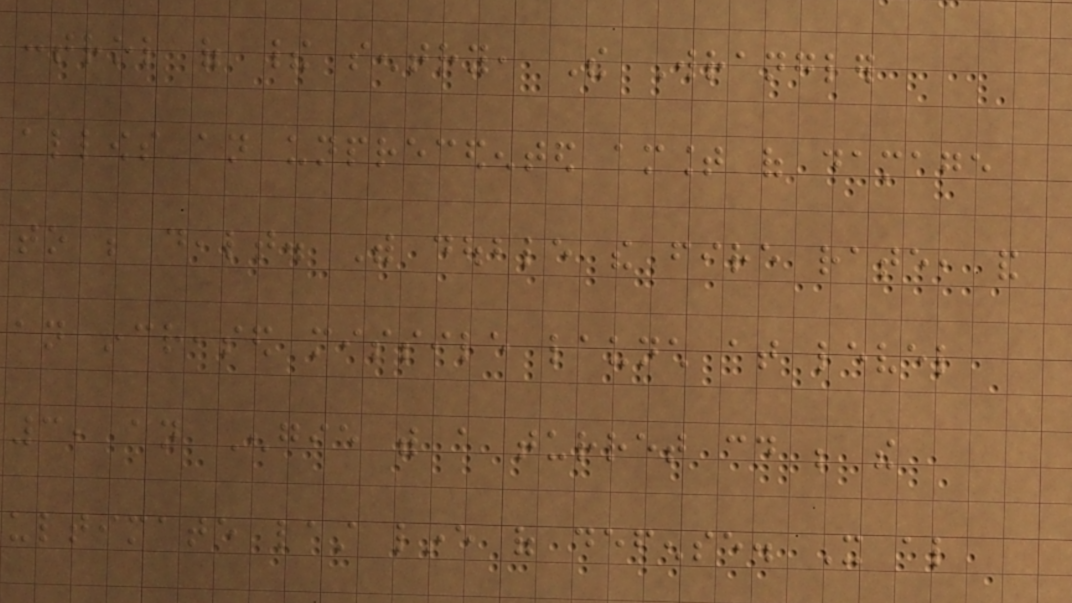control of their sentry, The Wrangler
allows an unprecedented amount of damage
to be dealt. With double the fire rate, and
an increased missile launch at level
3, an Engie with a turret could be the
ultimate last line of defense. It also
